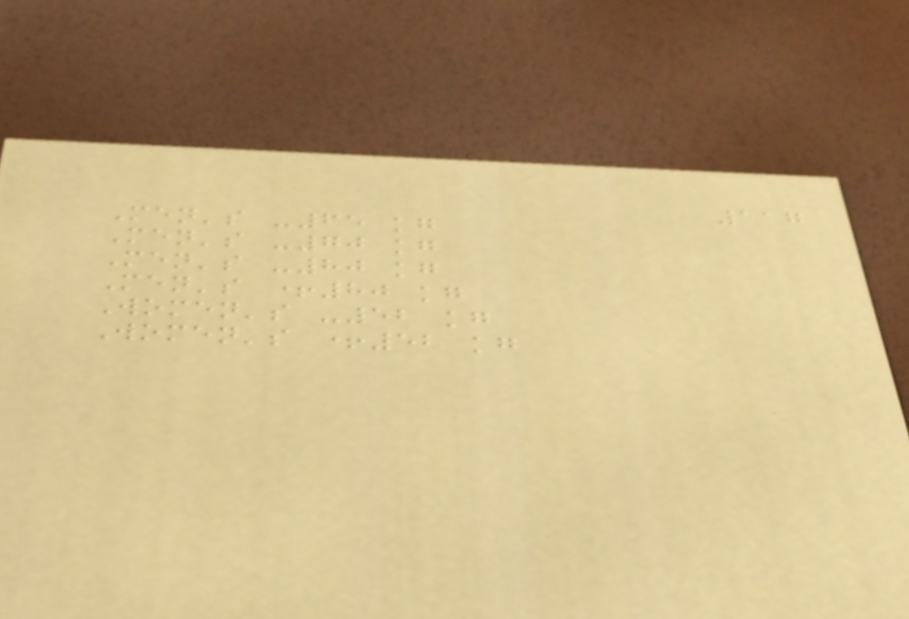117
Men's -65 kg
Men's -70 kg
Men's -80 kg
Men's +80 kg
Women's -52 kg
Women's +52 kg
